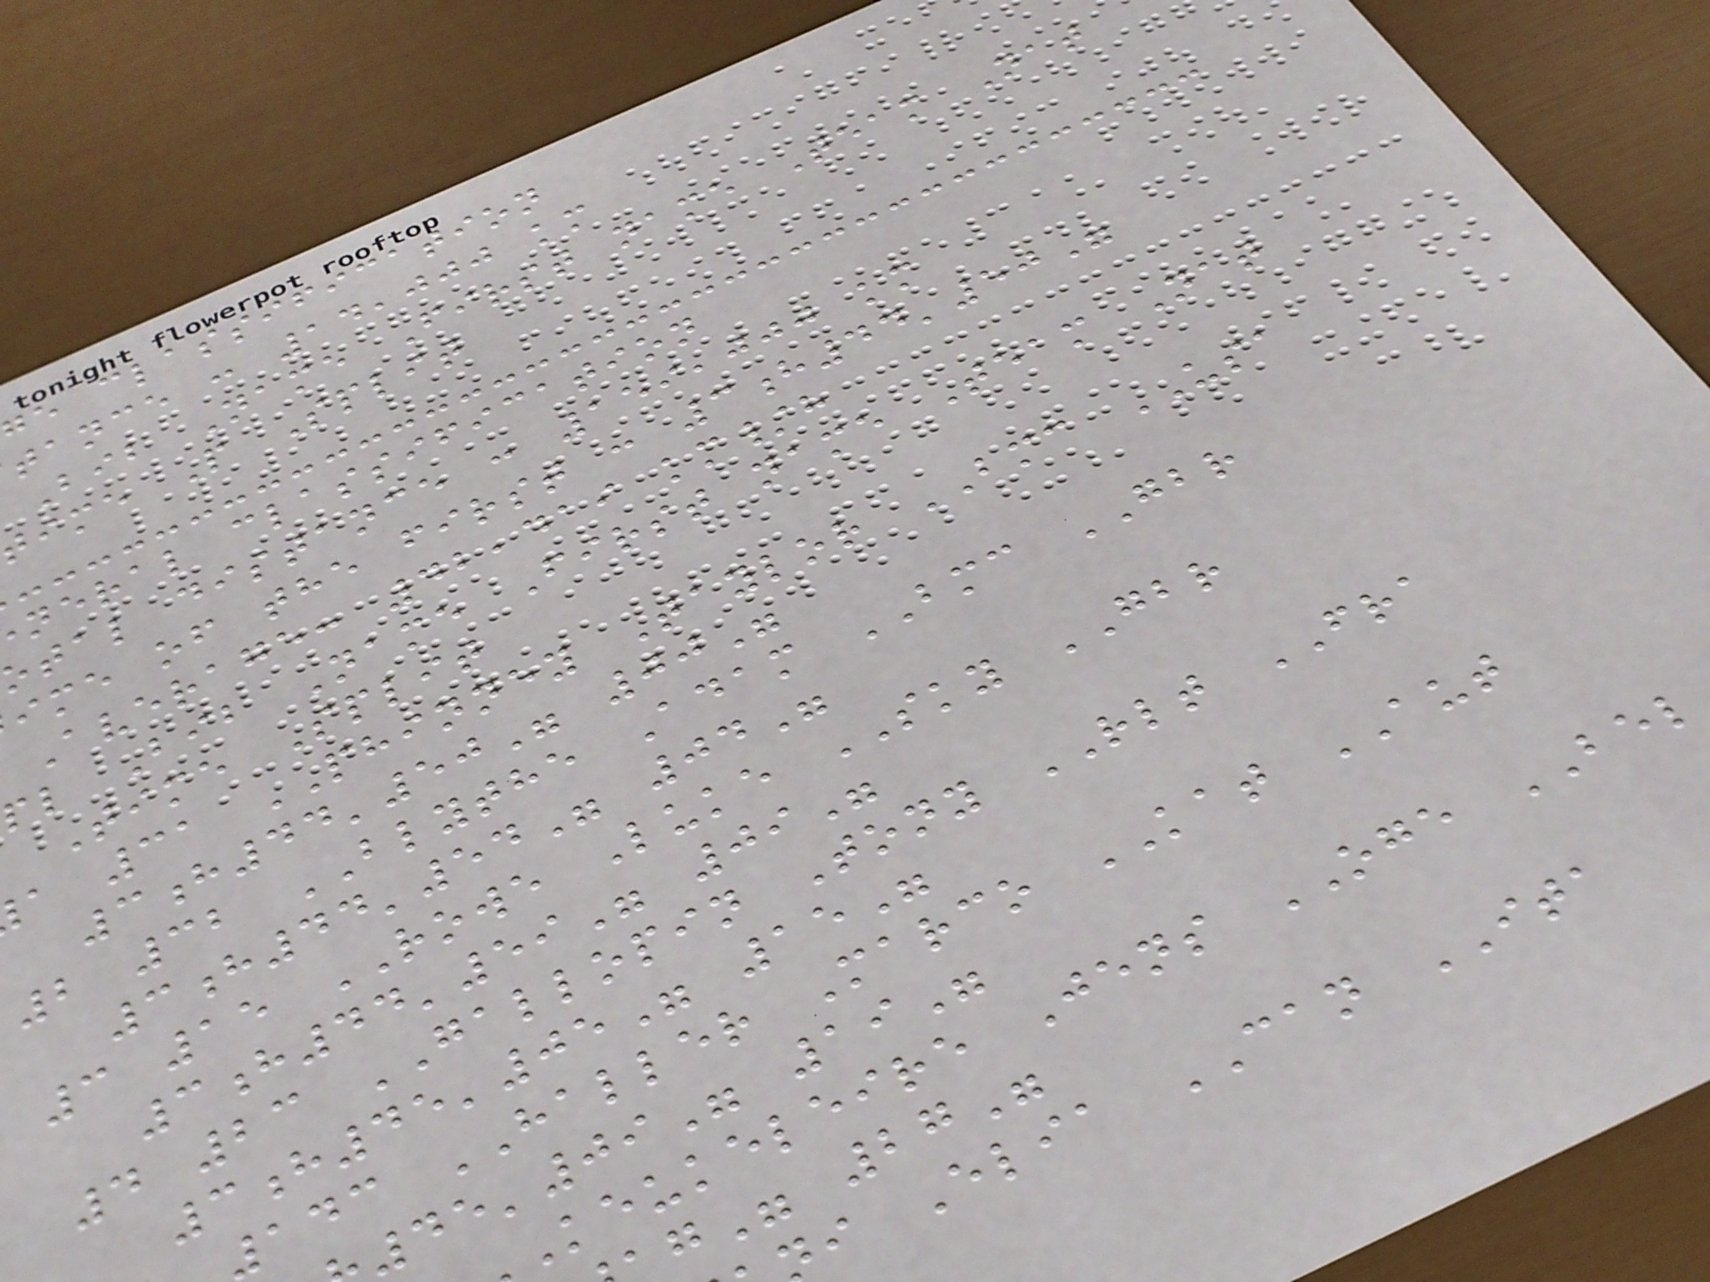e classification
tance : 14,000 km
Bib Name First name Team Nat
time P Split
neral classification
otal distance : 159,000 km
ime of the first : 3h44'50"
Average: 42,419 km/h
pl Bib Name First name Team Nat
Time Split
a 31 PHINNEY Taylor BMC USA
3h44'50" 00"
2 32 BLYTHE Adam BMC GBR
3h44'54" 04"
3 15 ROWE Luke SKY GBR
3h44'59" 09"
4 23 GALLOPIN Tony RLT FRA
3h45'05" 15"
143 HALLER Marco KAT AUT
45'09" 19"
keukeleire Jens OGE BEL
i Elia CAN ITA
